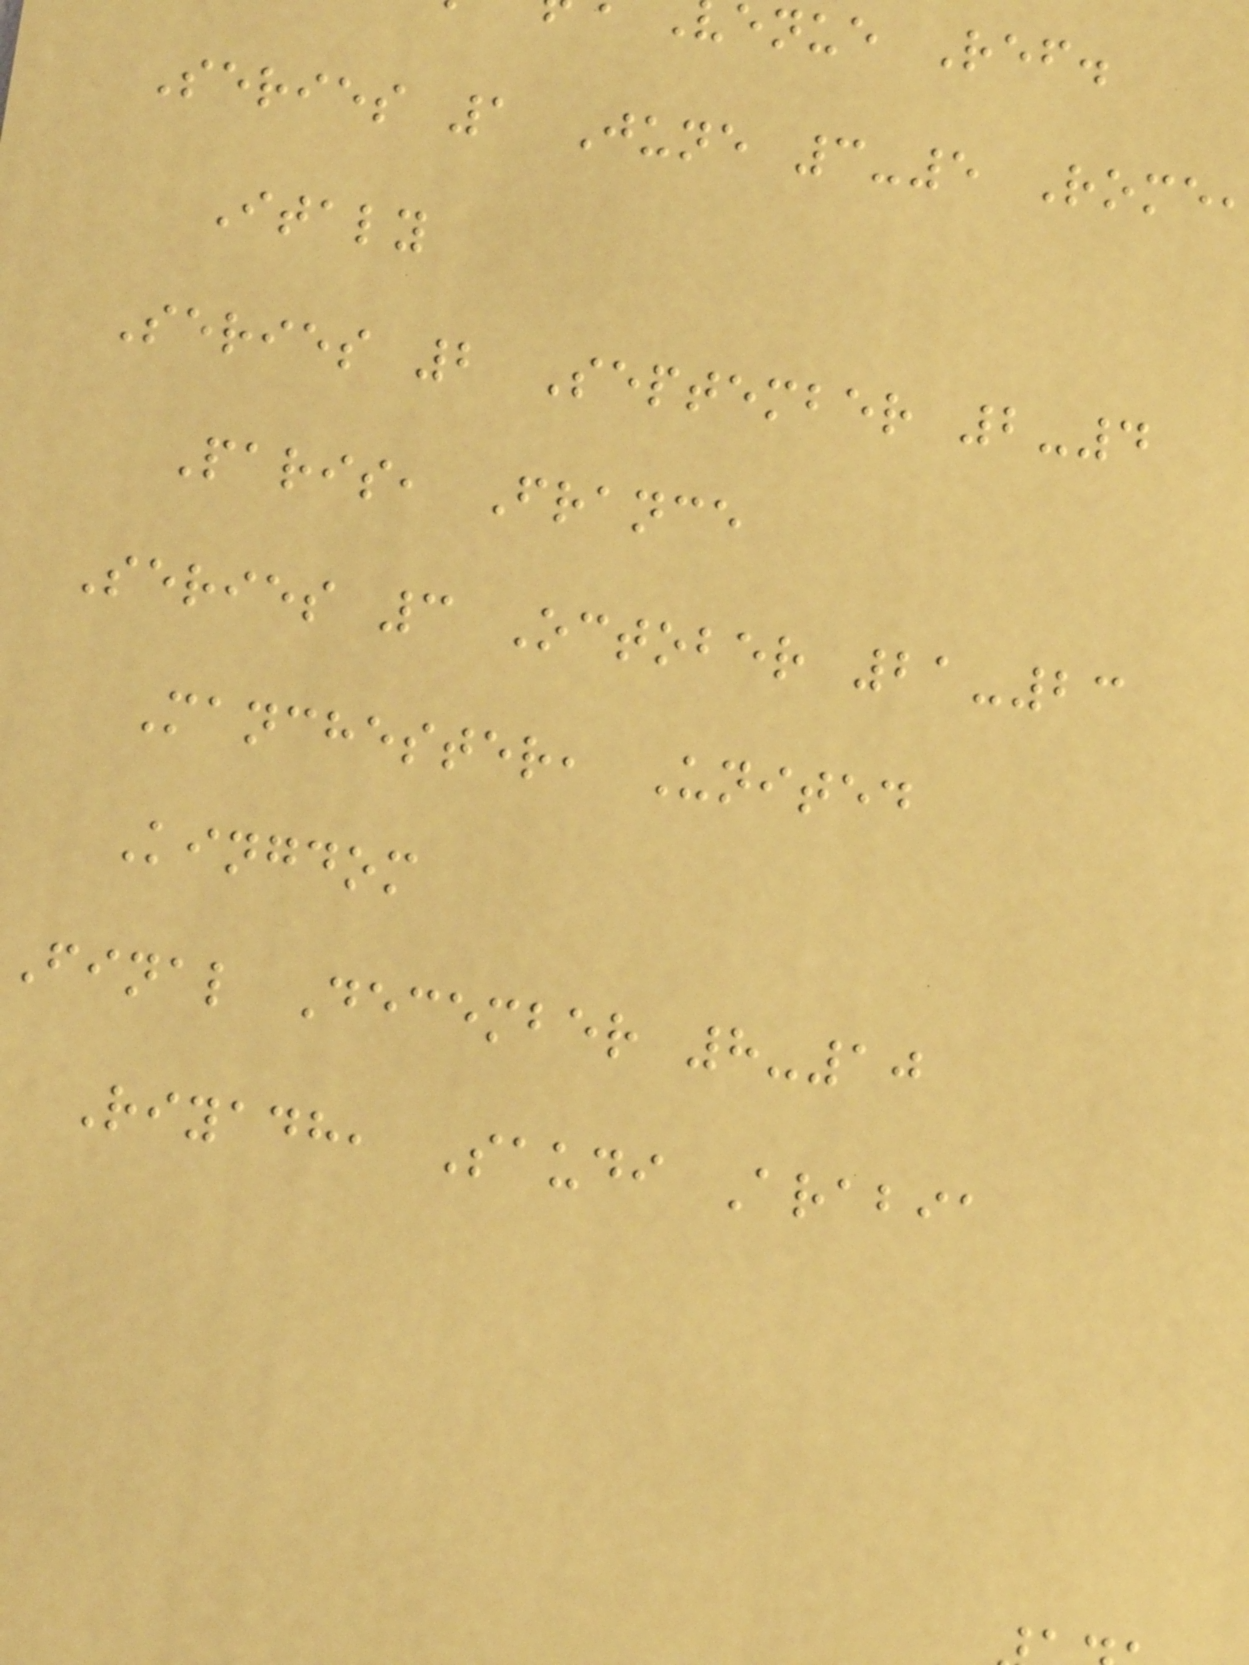enue Ref.
Series 1 June 3-5 Rome
Italy
Series 2 September 2-4
Paris, France
Series 3 October 21-23
Manchester, United
Kingdom
Final December 8-10
Riyadh, Saudi Arabia
